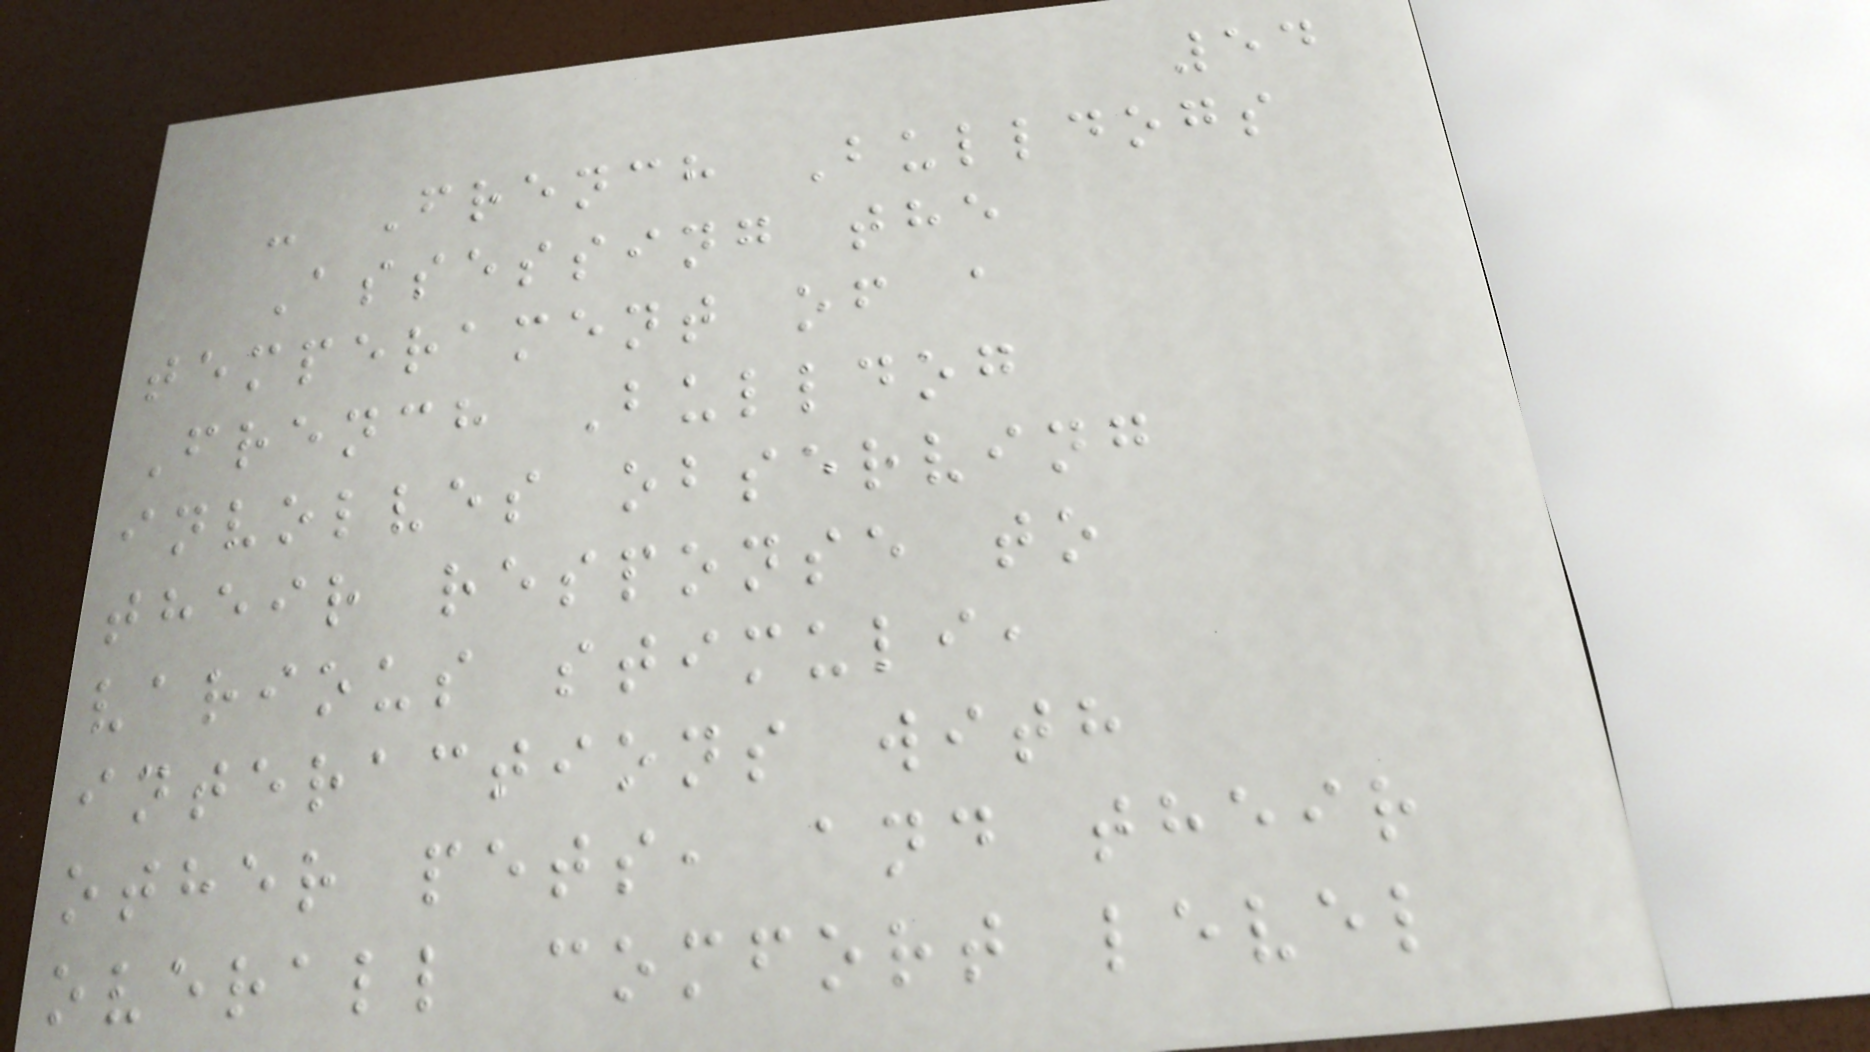54
- French Bulldogs
Assessing the
temperament of a
French Bulldog
involves observing
their response to
various stimuli,
interactions with
other pets, and their
overall comfort level
